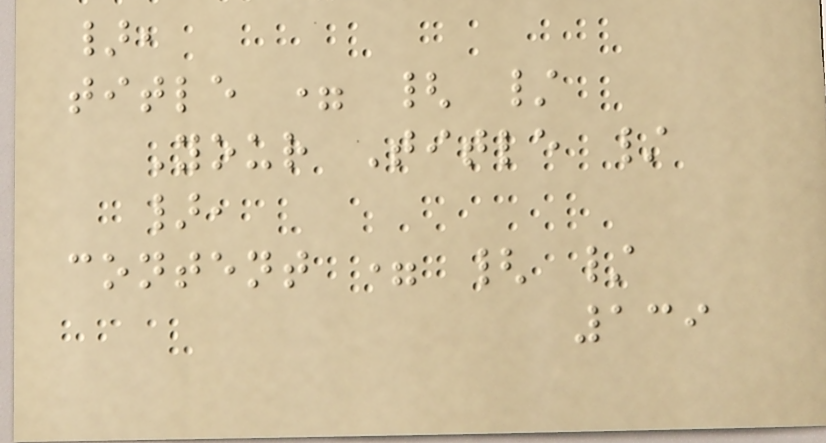},
title = { /
Your Title /
},
content = { /
139
